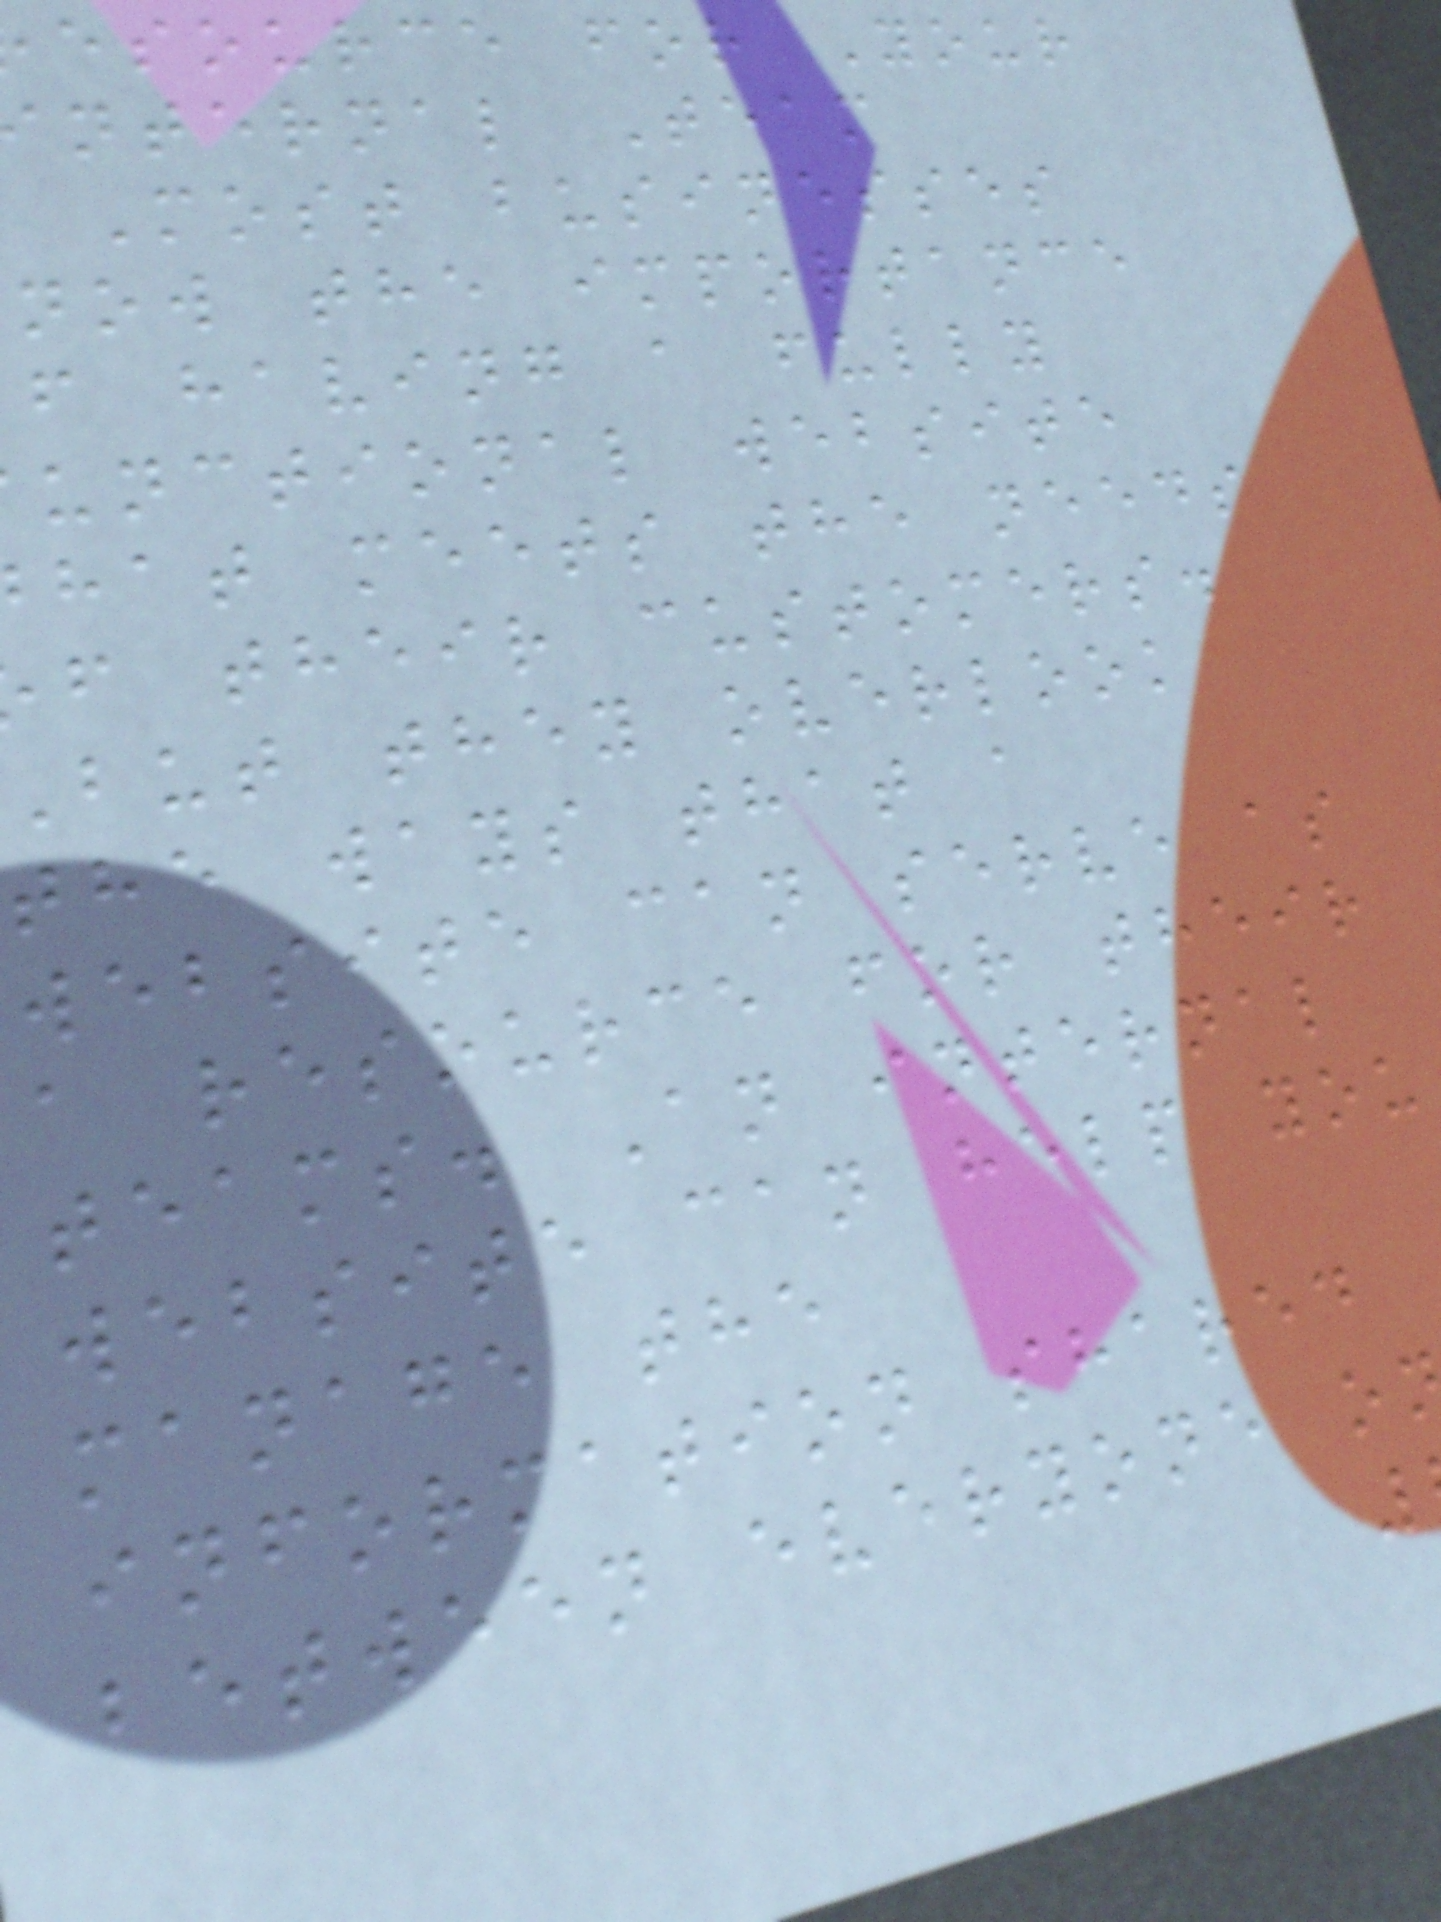esource for Your
nternal Team
Most businesses
now the importance
f having a fully
unctional website
hat meets the needs
f their customers.
but they overlook
the ways that a
website can serve as
a resource for their
teams. An internal
website can help you
manage the
information shared
between everyone o
